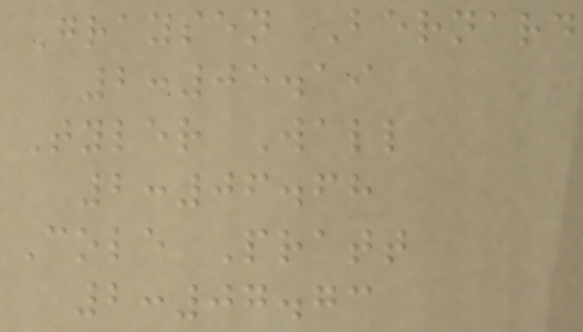Graysen Bernard
2:05.19
Tyler Wall
2:06.68
Cole Pratt
2:07.73
